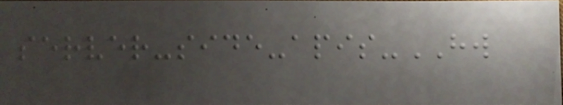server-side-apis-HW
